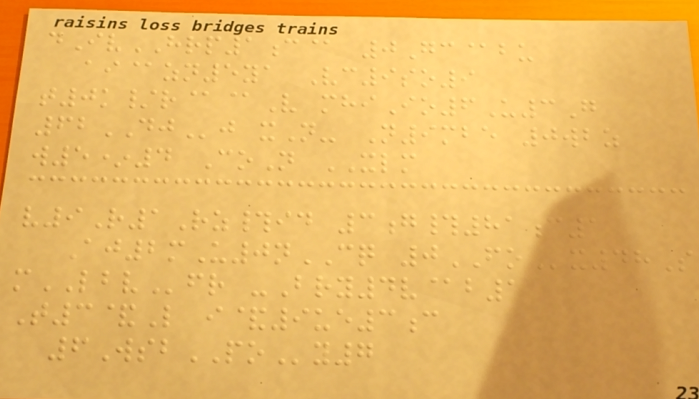dIvHRP1c@ 0Gc@bu
ai@zn5ya Vc9so9
t0k/r@@V mhiIo6U3G
62DJj xN- N9mbe 0wbz
w5*4 CoN XLM
v9R1Rz#id 3g#81c1
Aj2mU0nCQ 0FOx48S
mLBVfr -Bry4v@b1
T3&L i&9ue3c
6WsbPOy7
